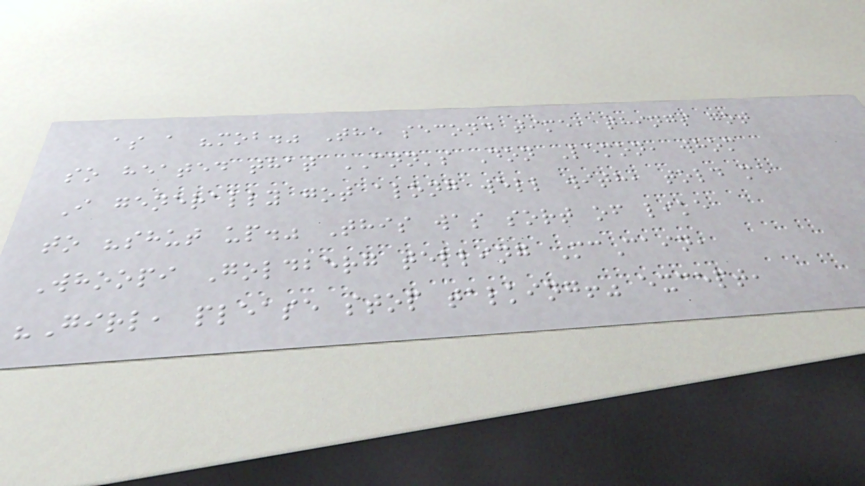as a "mob." The second time, things got
so heated that CNN's Don Lemon, whom
I generally got along well with, told me
to "shut up." This was sort of like
Whoopi Goldberg telling McCain,
"Girl, please stop talking!" except,
